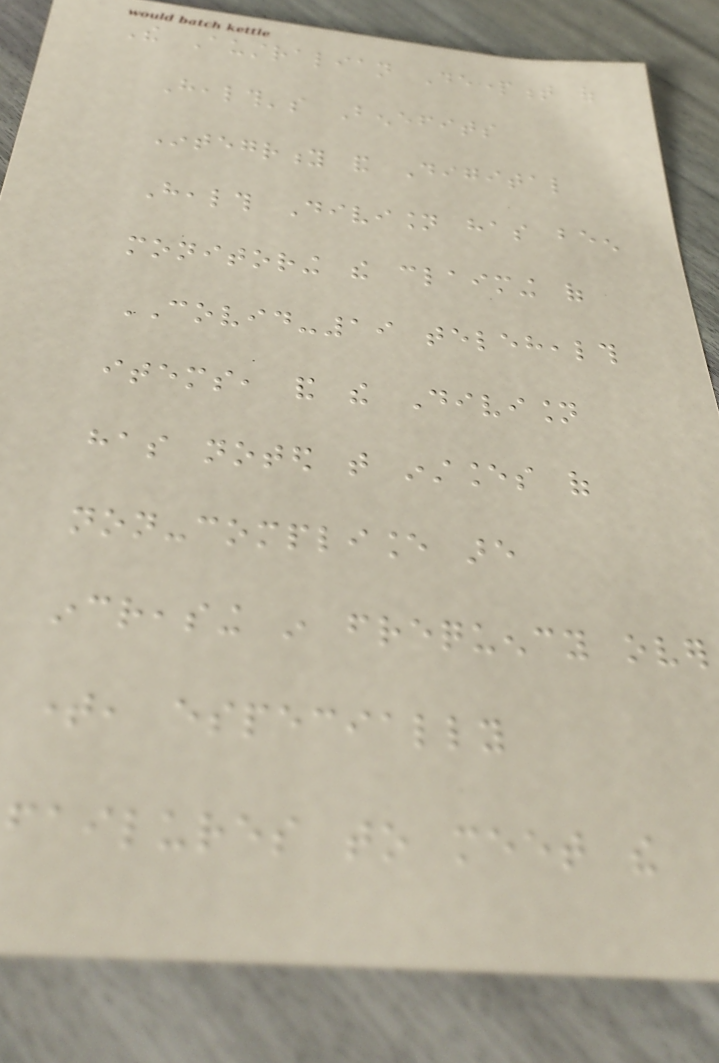The Australian Department of
Health's Benefits
Integrity and Digital
Health Division has been
monitoring the claiming of
COVID-19 telehealth
items, and the Division
has noted that instances of
non-compliance are
increasing in frequency over
time, especially
failures to meet the
